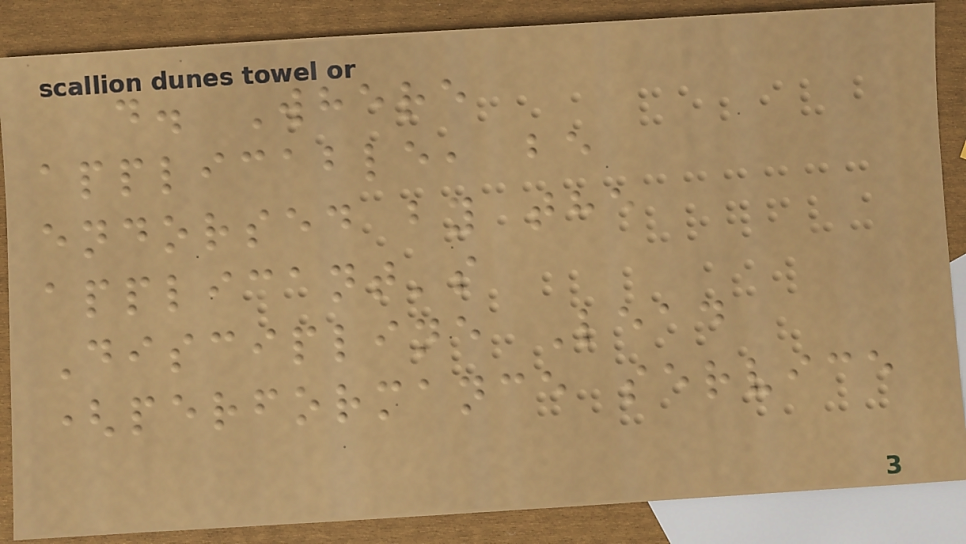d. Where
applicable, be
endorsed by the
applicant's
Discipline Lead
(performance service
